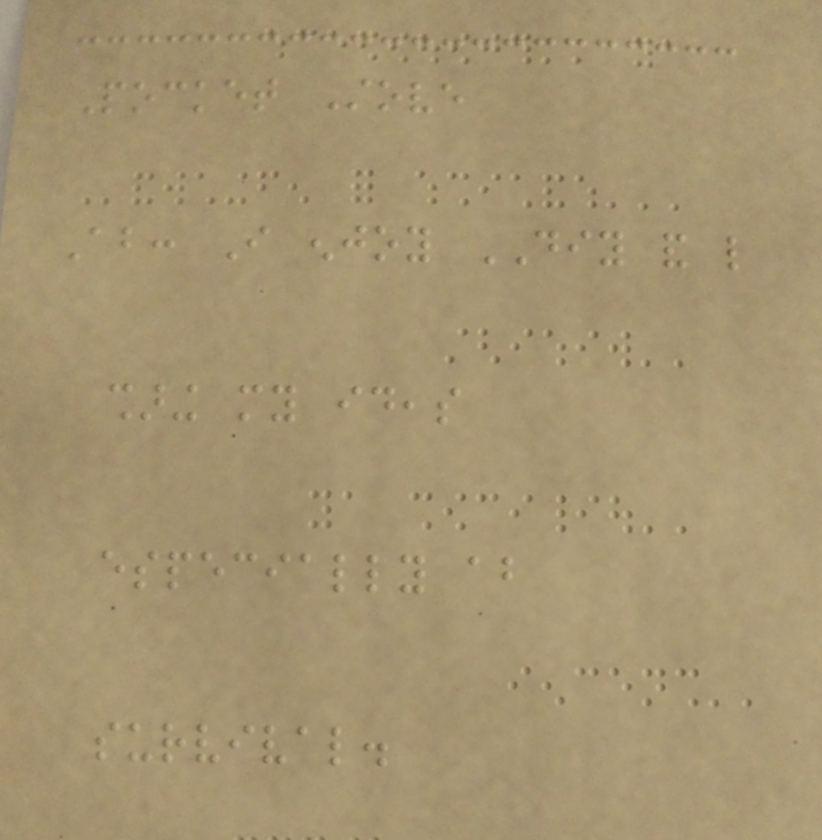Pocket Stove
About: I enjoy DIY and like
sharing my ideas
especially about
survival.
